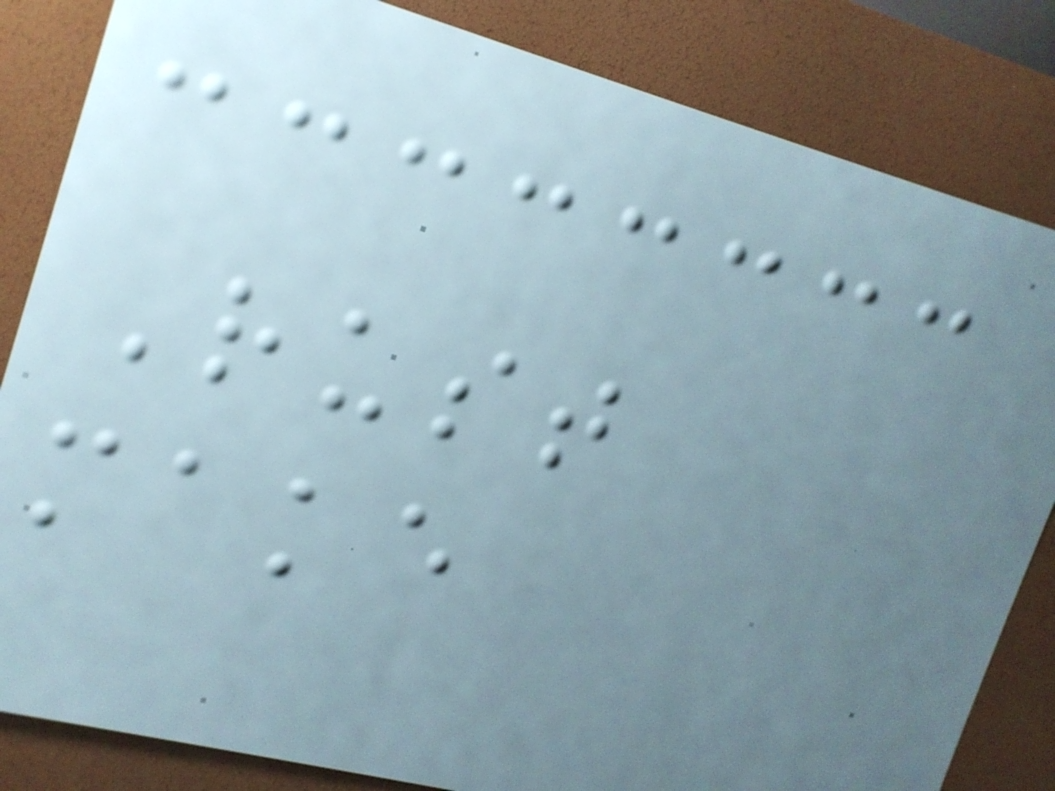Rust
make
